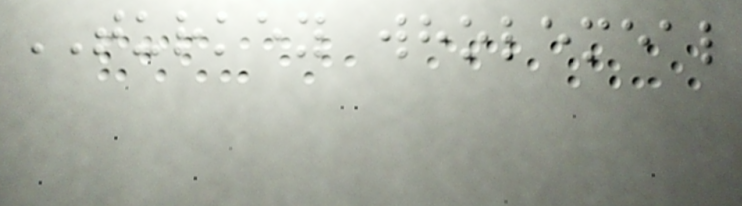TURKEY wholemeal
